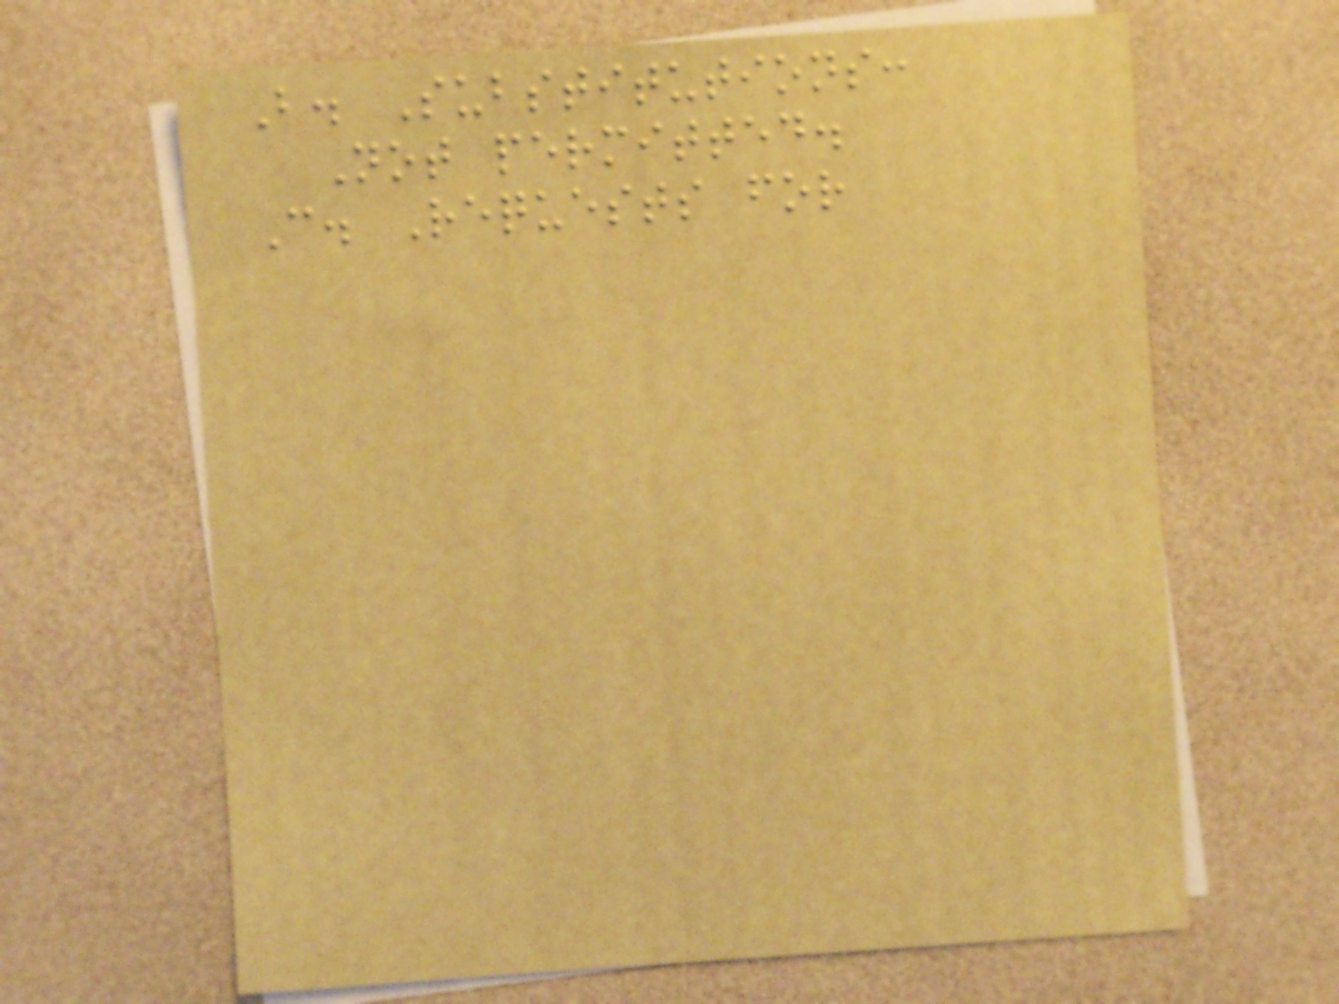B. Substitutions:
Not permitted.
C. Requests for
